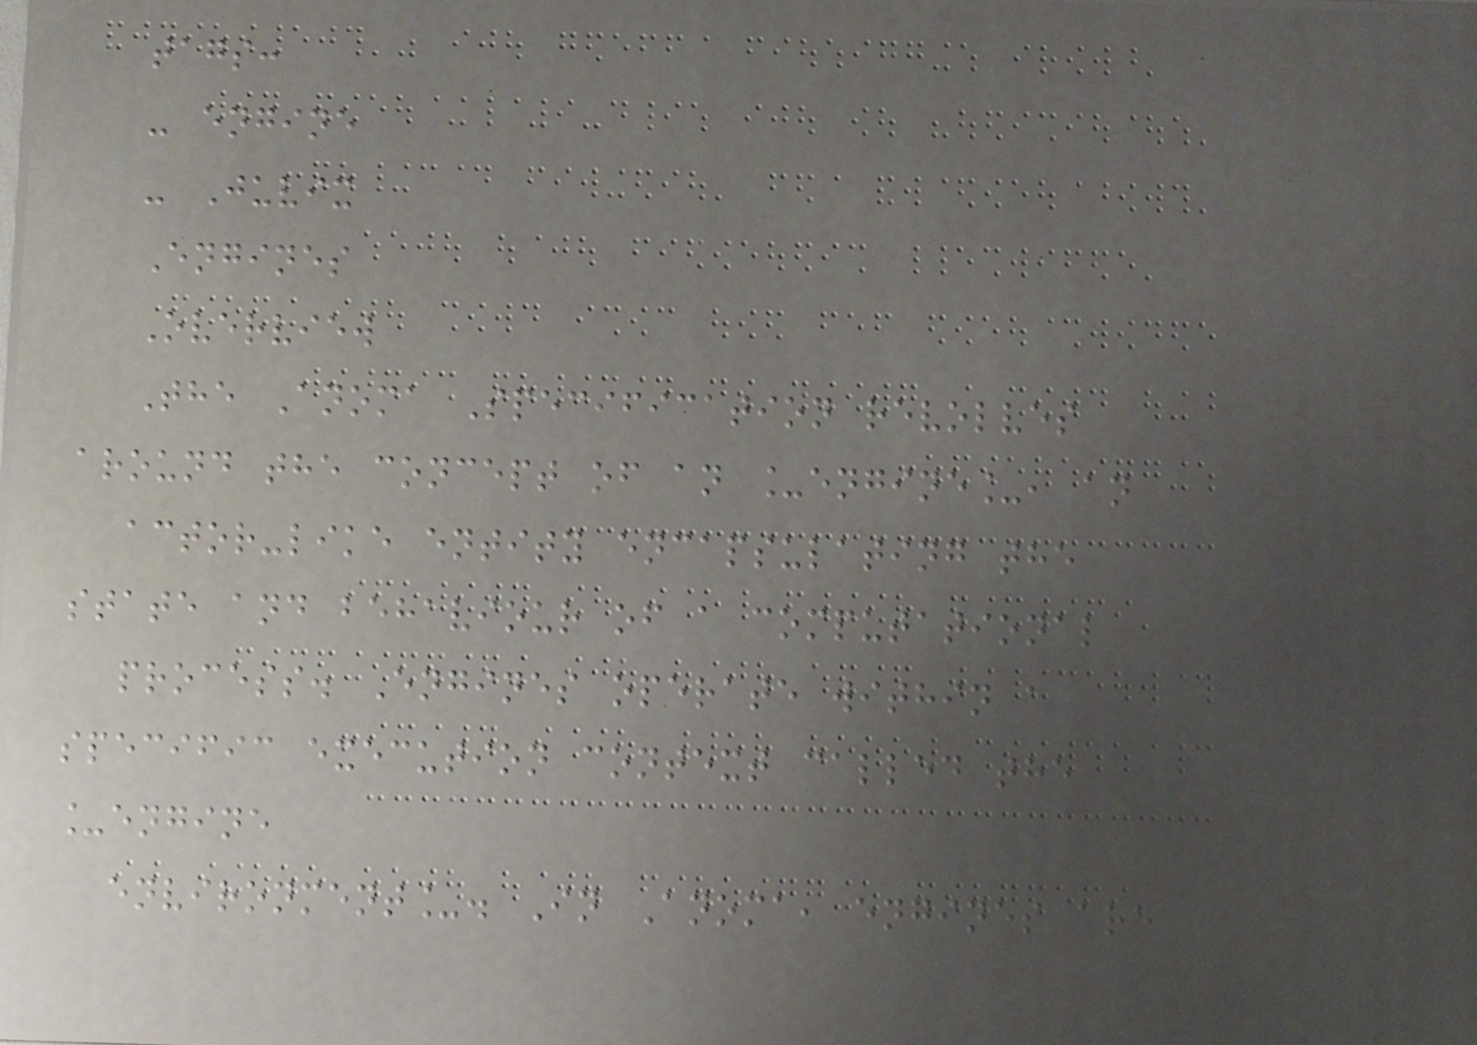tags:
- engine
- Juvix
Engines
Overview
The Anoma Specification revolves
around the concept of an _engine_, an
actor-like entity encapsulating the
state and behaviour of a computational
process. Engines operate within a
specific execution context called the
_engine
environment_. In Anoma, engines are
